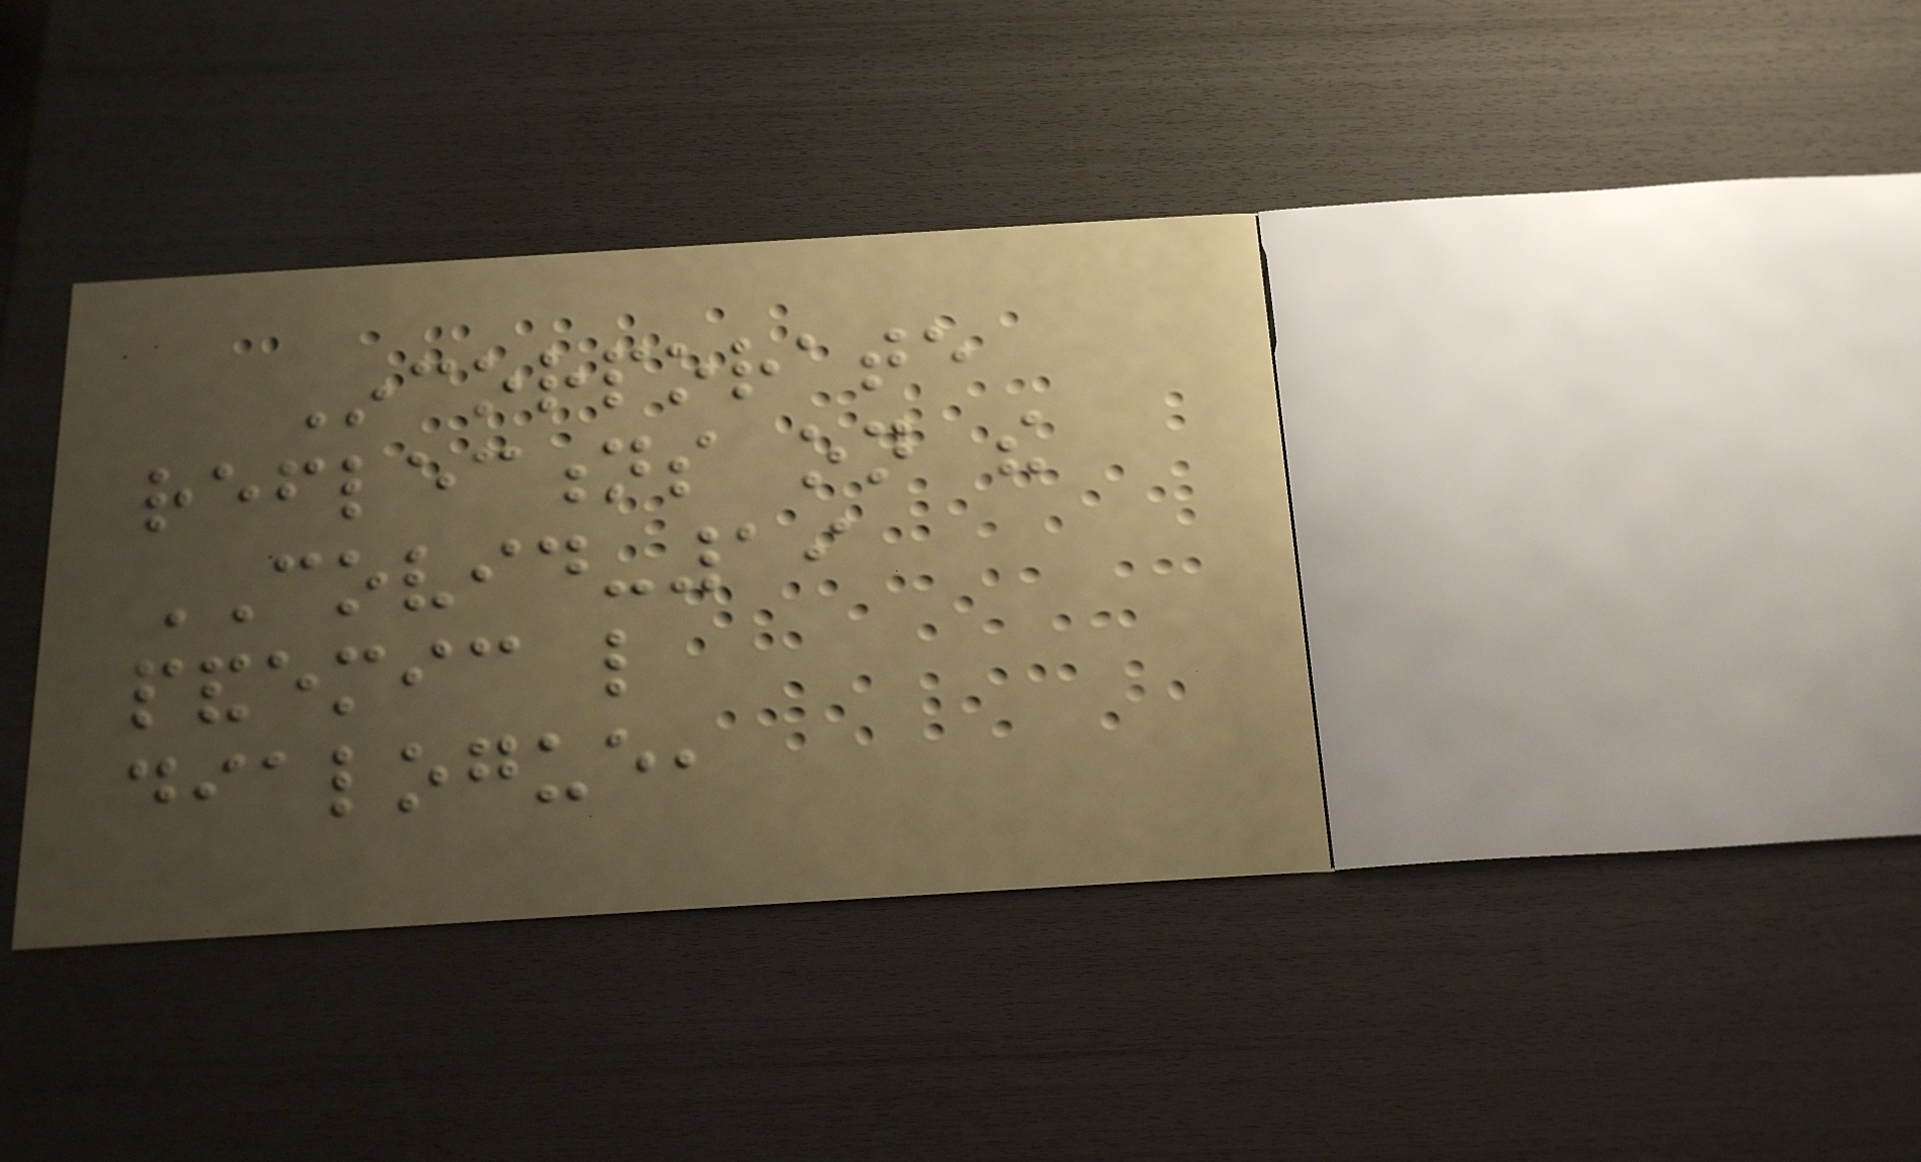Incorporate
reflections on the
COVID-19
pandemic like
dialogue,
